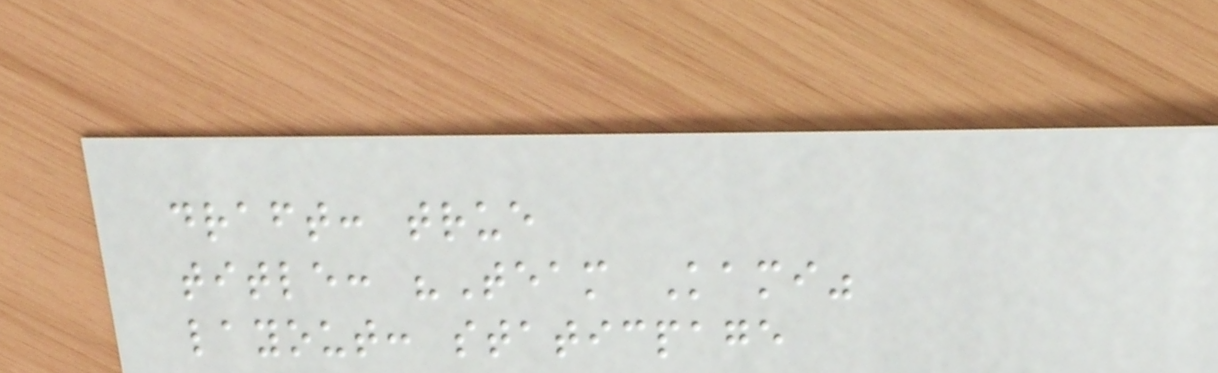draft: true
title: "Team Kami"
layout: staticpage
